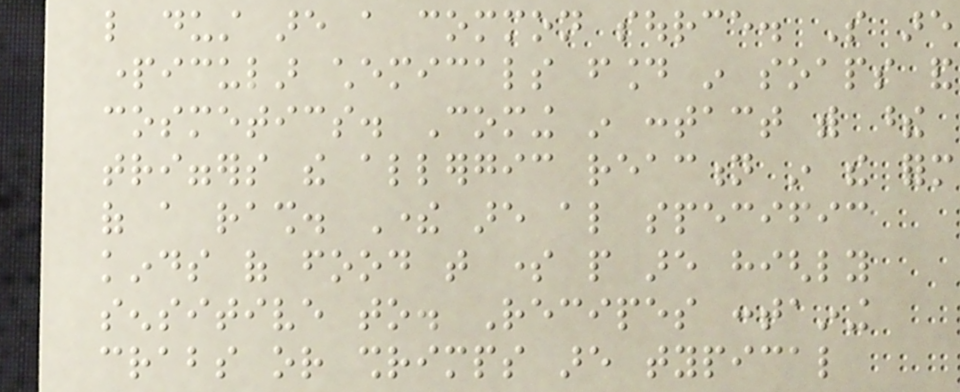like dust are a common source. So are
particular chemicals found in soaps and
cosmetics. Coming in contact with these
triggers the allergic reaction in the form
of a rash. There are also specific
kinds of food that some people are highly
sensitive to. Recipes containing
crabs or shrimps are typical
